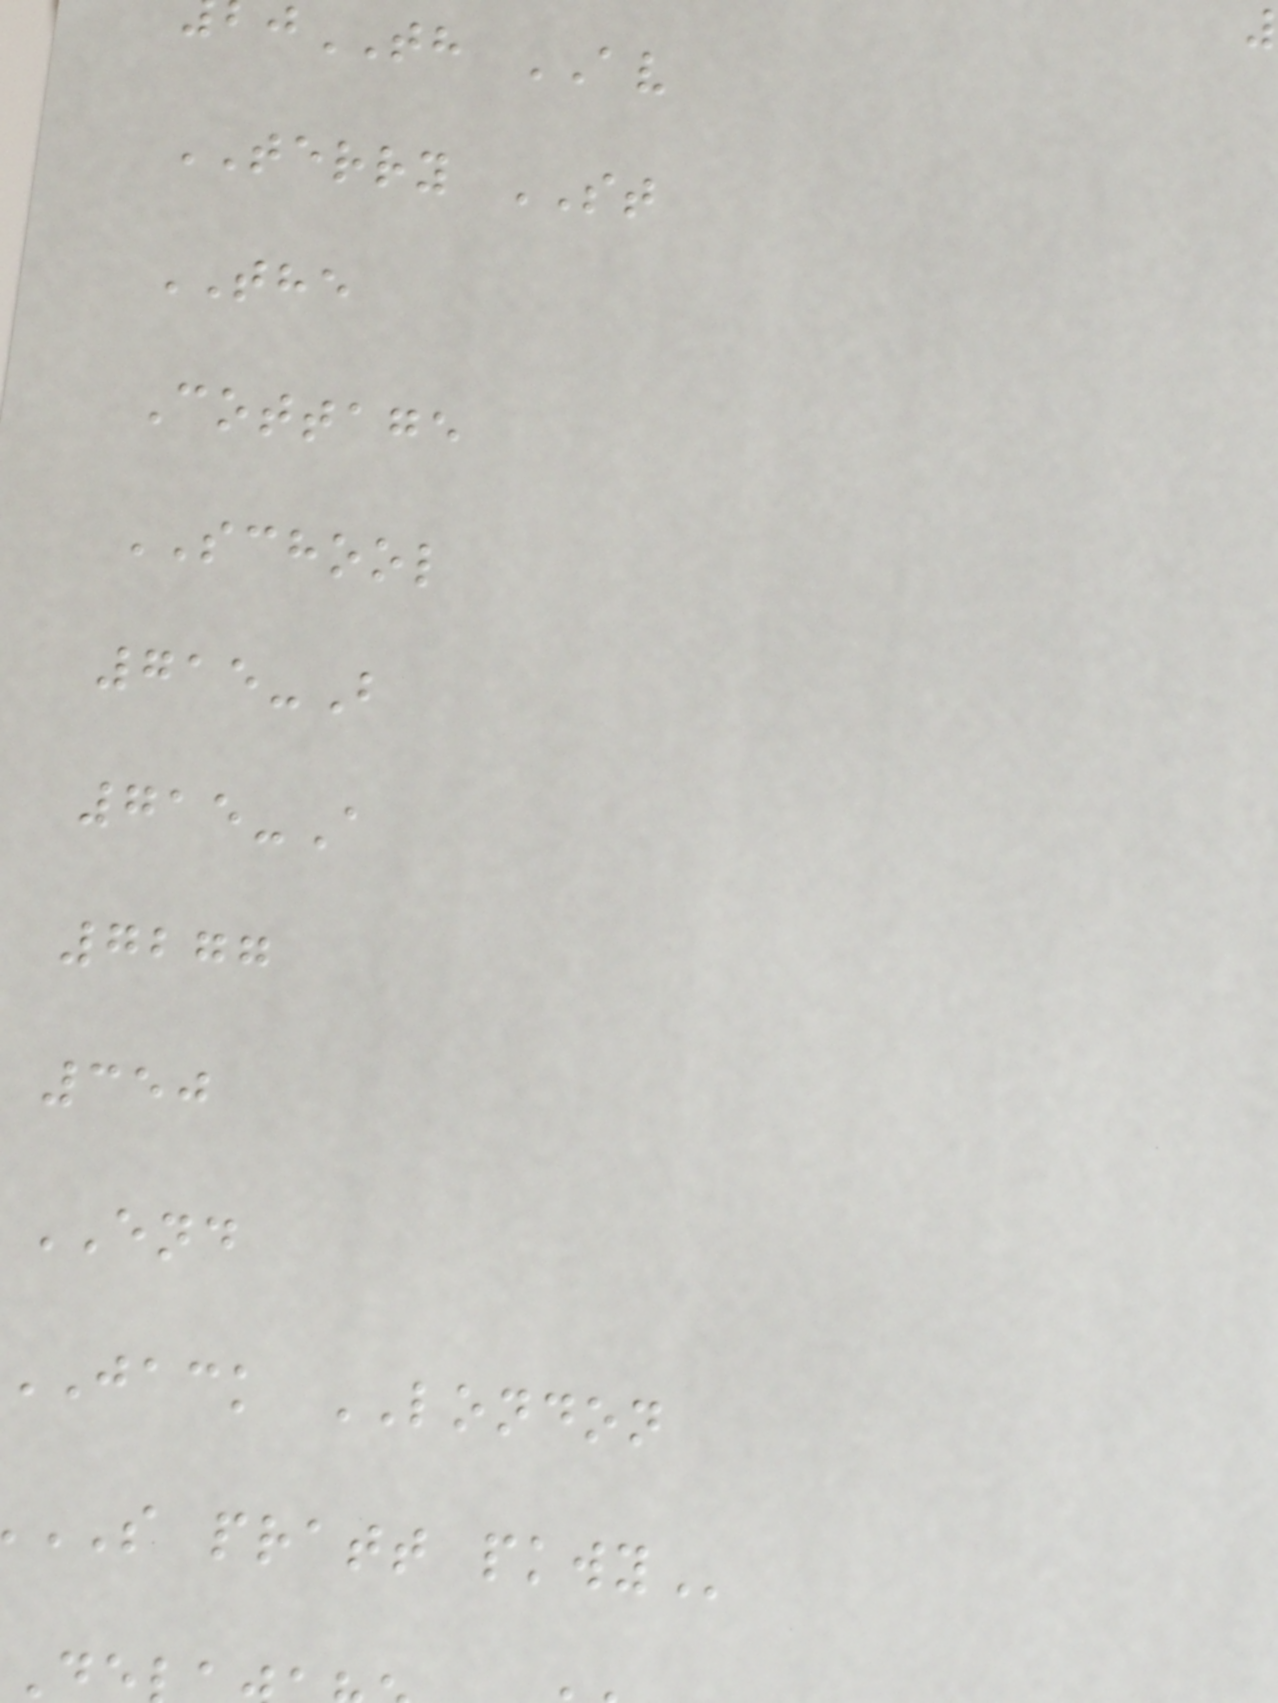TH AV
TERRY ST
THE
Cottage
SCHOOL
715-B
715-A
7277
350
END
JACK LONDON
S pratt
